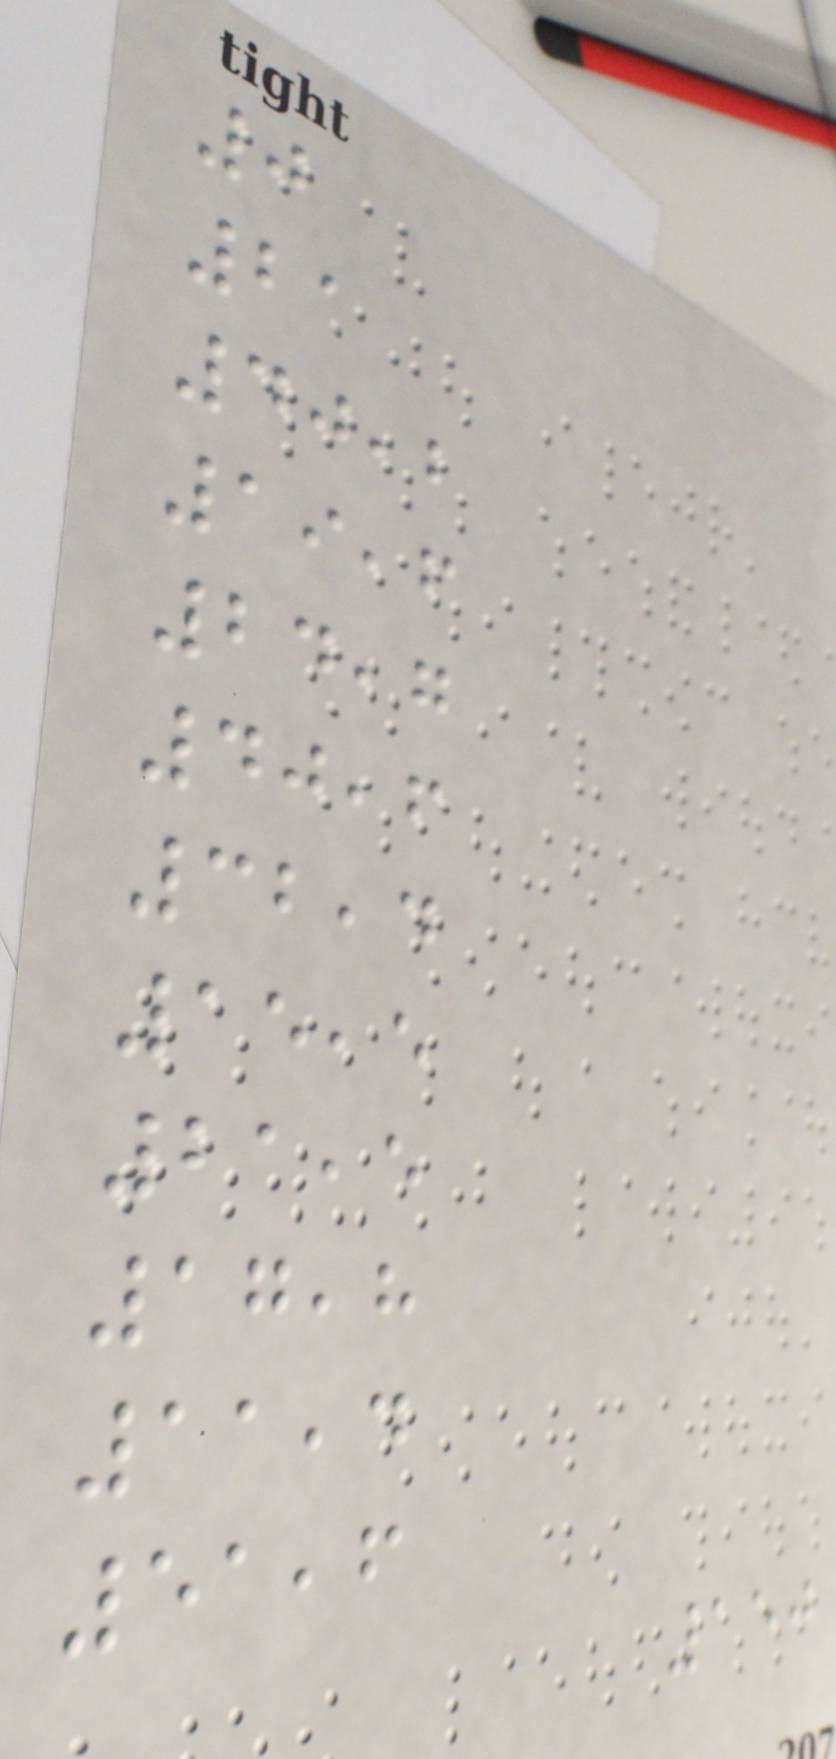0
21
40,2
19,6
24,7
40,6
32,4
15,5
21,5
17,8
11,4
51,6
150
